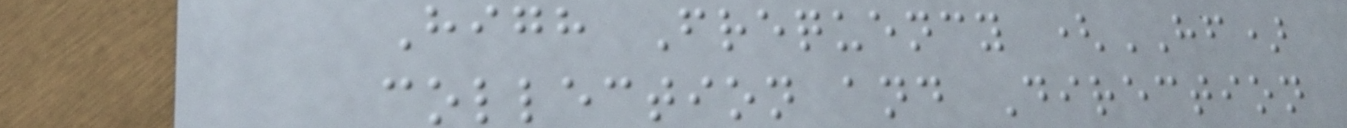High Frequency (HF)
collection and Direction
